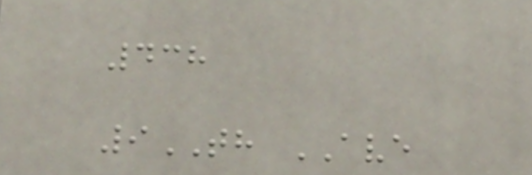438
9TH AVE
